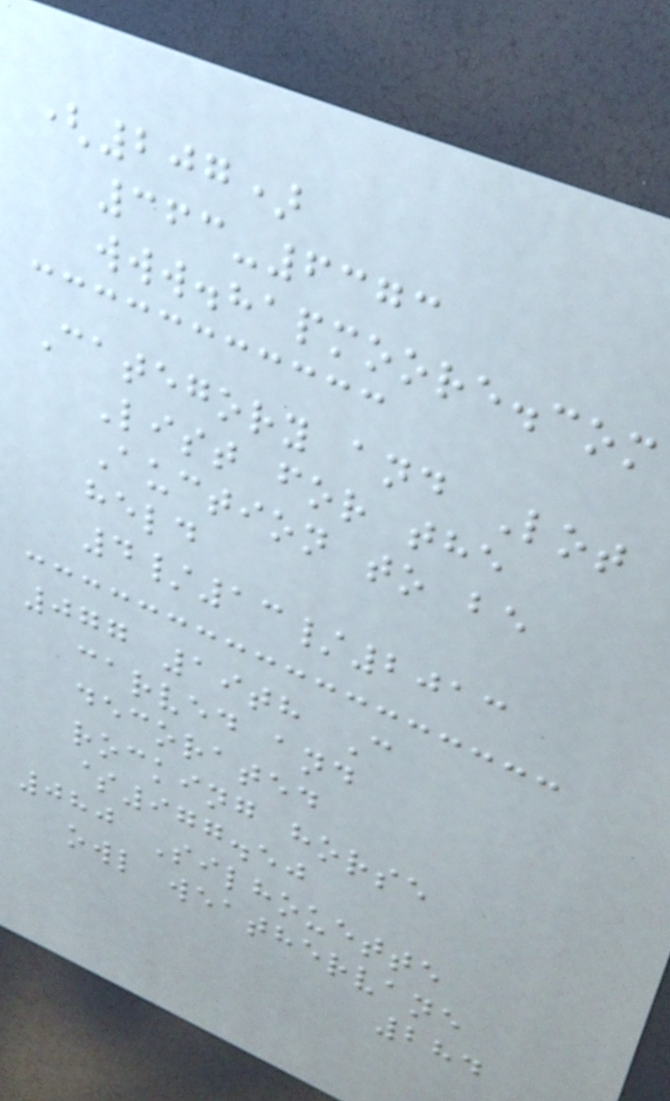(207)
363-6373
www.hapmoore.com
Category and Lot
List for the
Auction to be
held
4/13/2013
077 19th C
carved and
decorated
rocking horse
$977.50
080 Silhouette
owl weathervane
284
